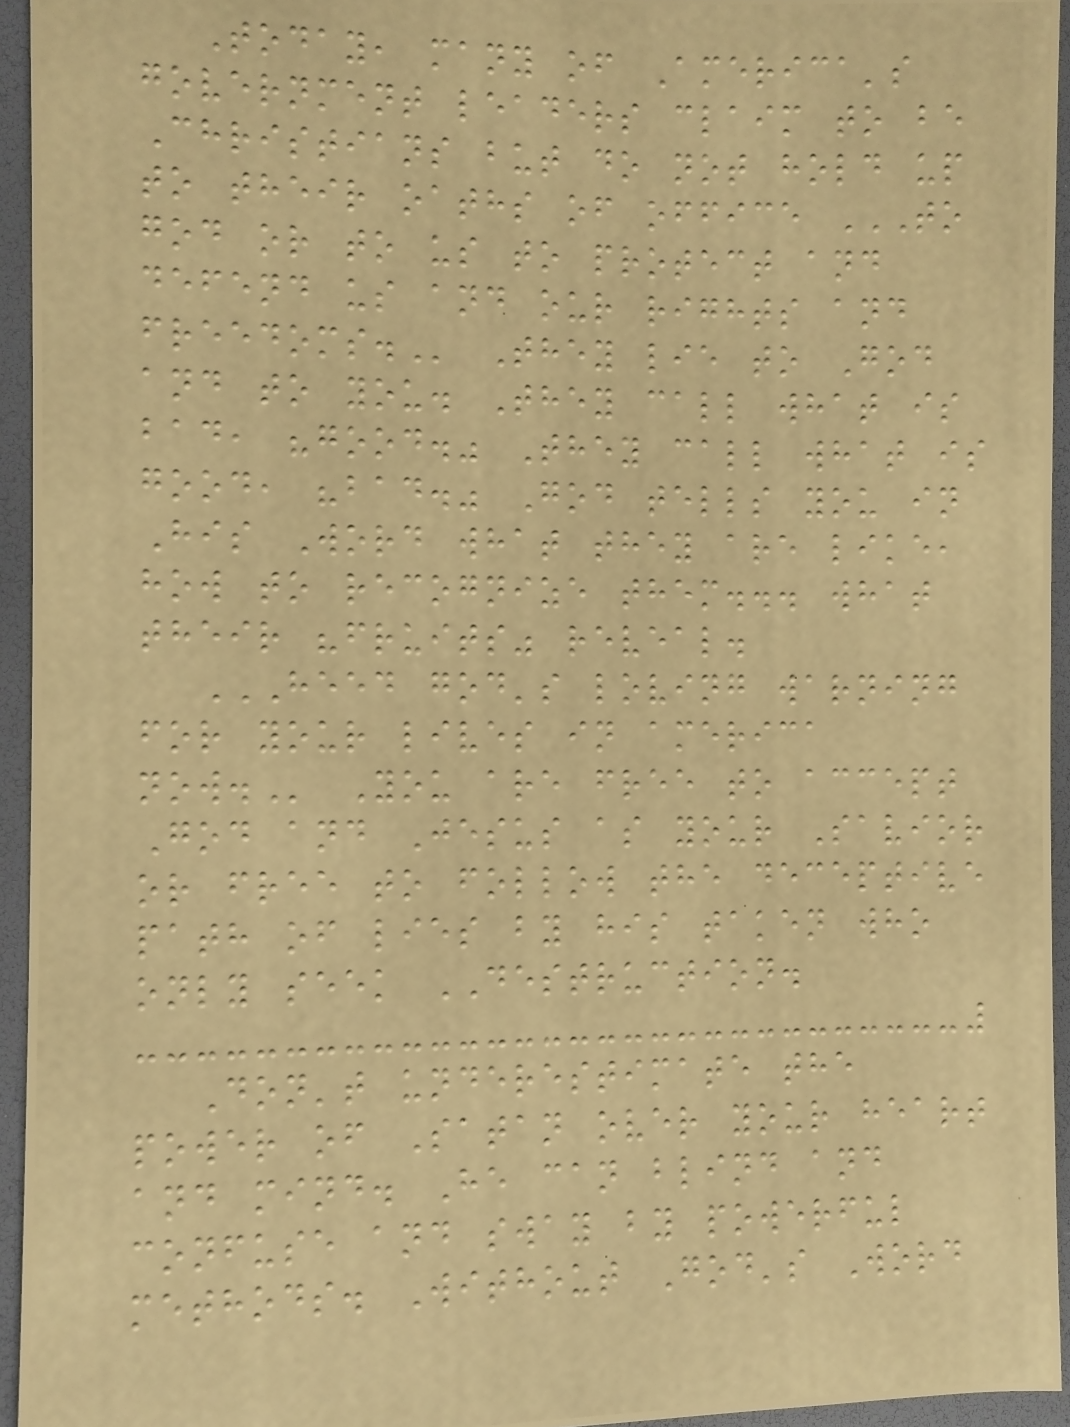Today, many of America's
government leaders claim to be
Christians but do not hold up
to their oaths of office TO
GOD OR TO US TO PROTECT AND
DEFEND US AND OUR RIGHTS AND
FREEDOMS. They lie to God
and to you. They call what is
bad, "good." They call what is
good, "bad." God tells you in
His Word what they are like,
how to recognize them... what
their "fruits" reveal.
HEED GOD'S LOVING WARNING
FOR YOUR LIVES IN AMERICA
NOW. You are free to accept
God and Jesus as your Savior
or free to follow the deceptive
path of lies by his taken who
only seek DESTRUCTION.
Don't underestimate the
power of Satan over your heart
and mind. He can blind and
confuse and sway by powerful
methods. Without God's Word
